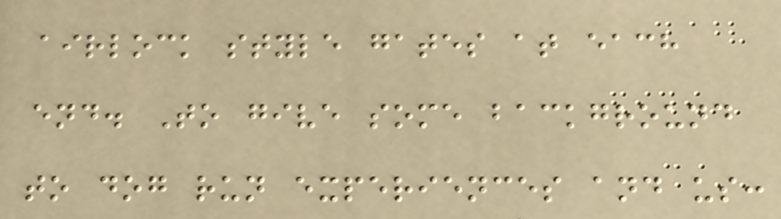airlock style gates at each
end. To give some background
to dog run experiences and us:
